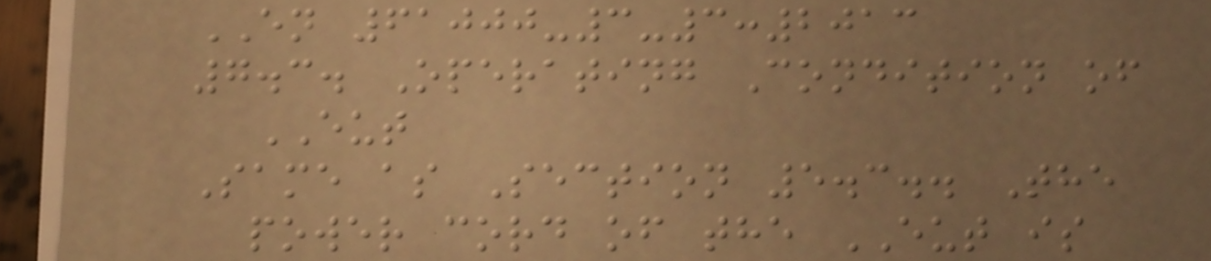EN 61000-3-3:2013
7.3. Operating Condition of
EUT
Same as Section 5.3.. The
power cord of the EUT is
